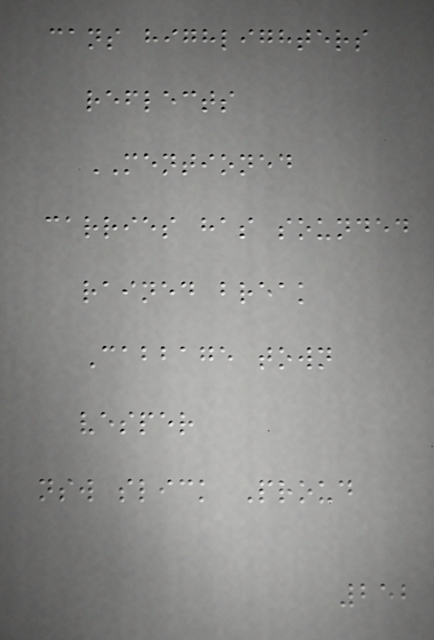cans highlighters
reflects
MENTIONED
carries has sounded
rained break
Cabbage town
vesper
nsw slick Proud
252
